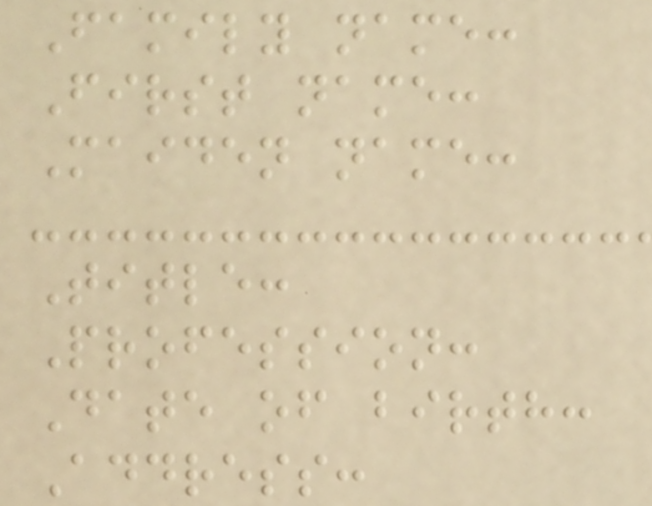Family name:
First name:
Maiden name:
Title:
Profession:
Date of birth:
Address:
